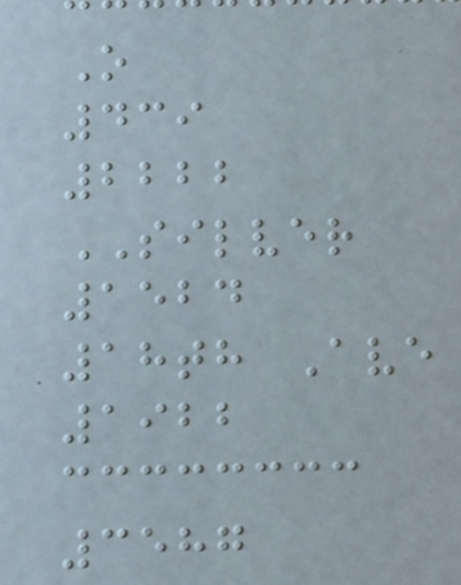O
439
2222
SILVER
1524
18th Ave
1922
3587
